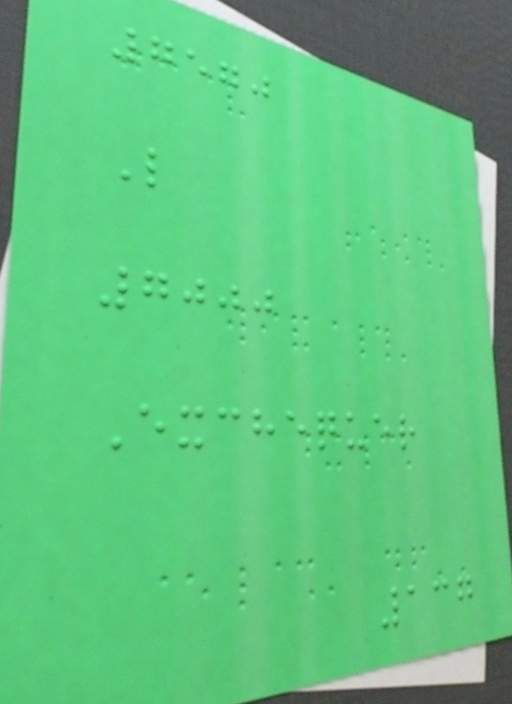7570
L
7000
Exchequer
137
